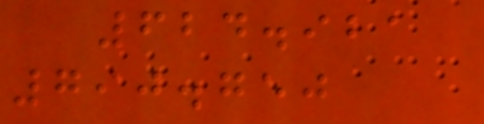624.921
790.750
